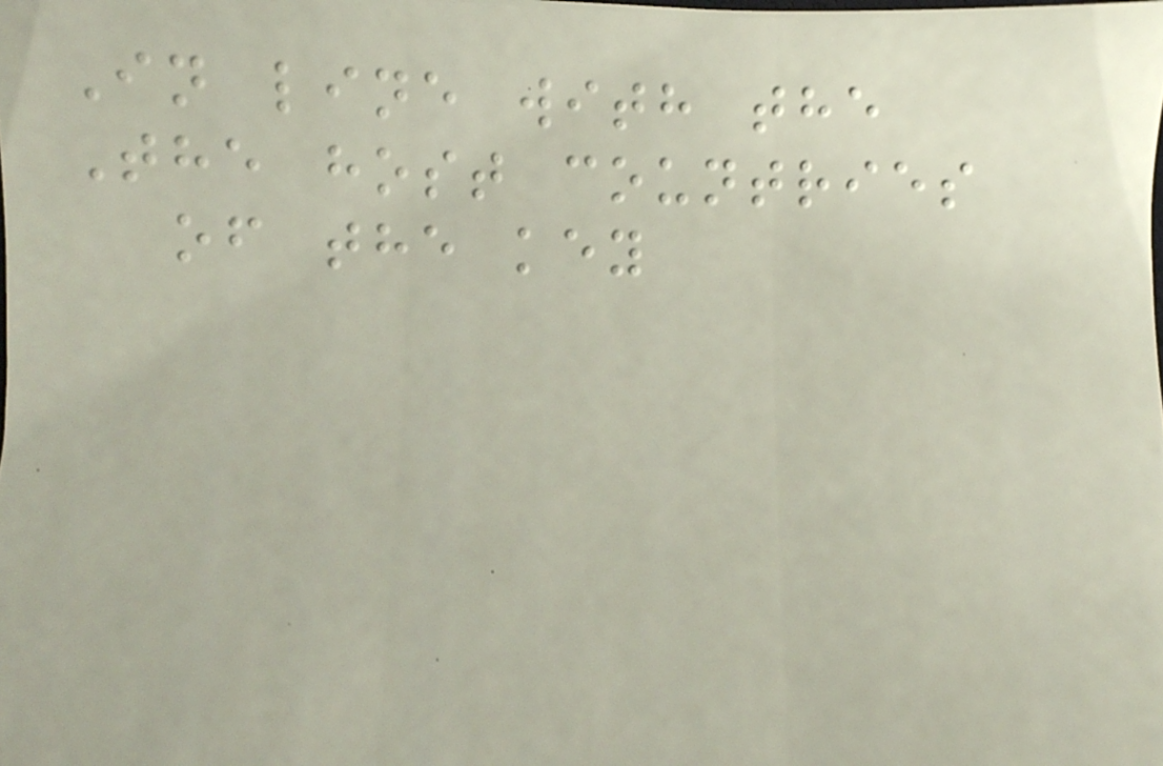In line with the
The host countries
of the key
